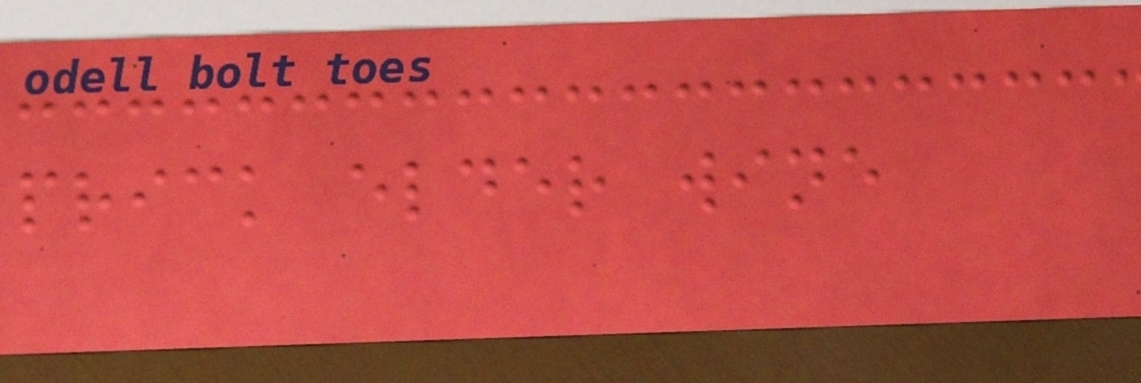prick elder wine
